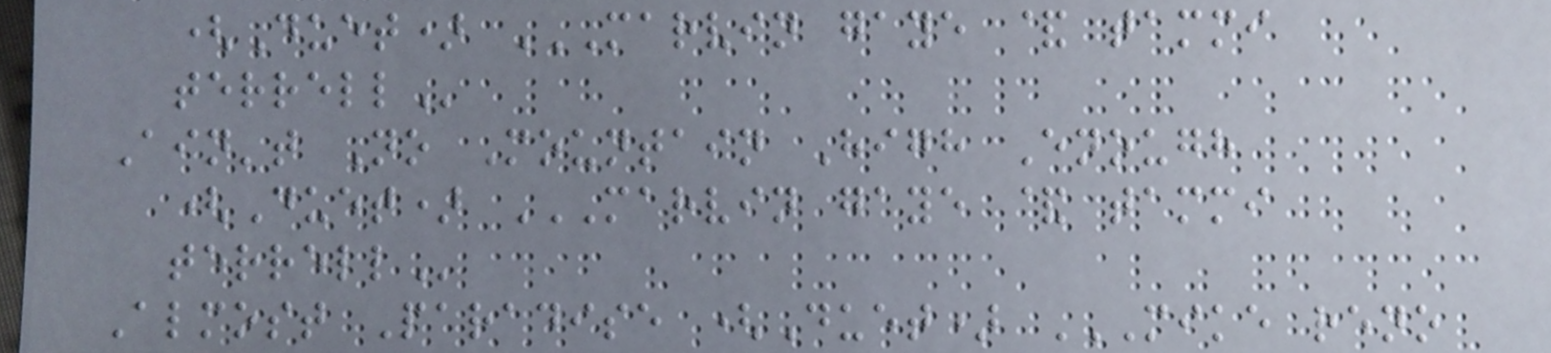(Duet) MARVIN GAYE & TAMMI
TERRELL
Ain't No Mountain High Enough
(Duet) MARVIN GAYE & TAMMI
TERRELL
Almost Paradise (Duet) MIKE RENO
